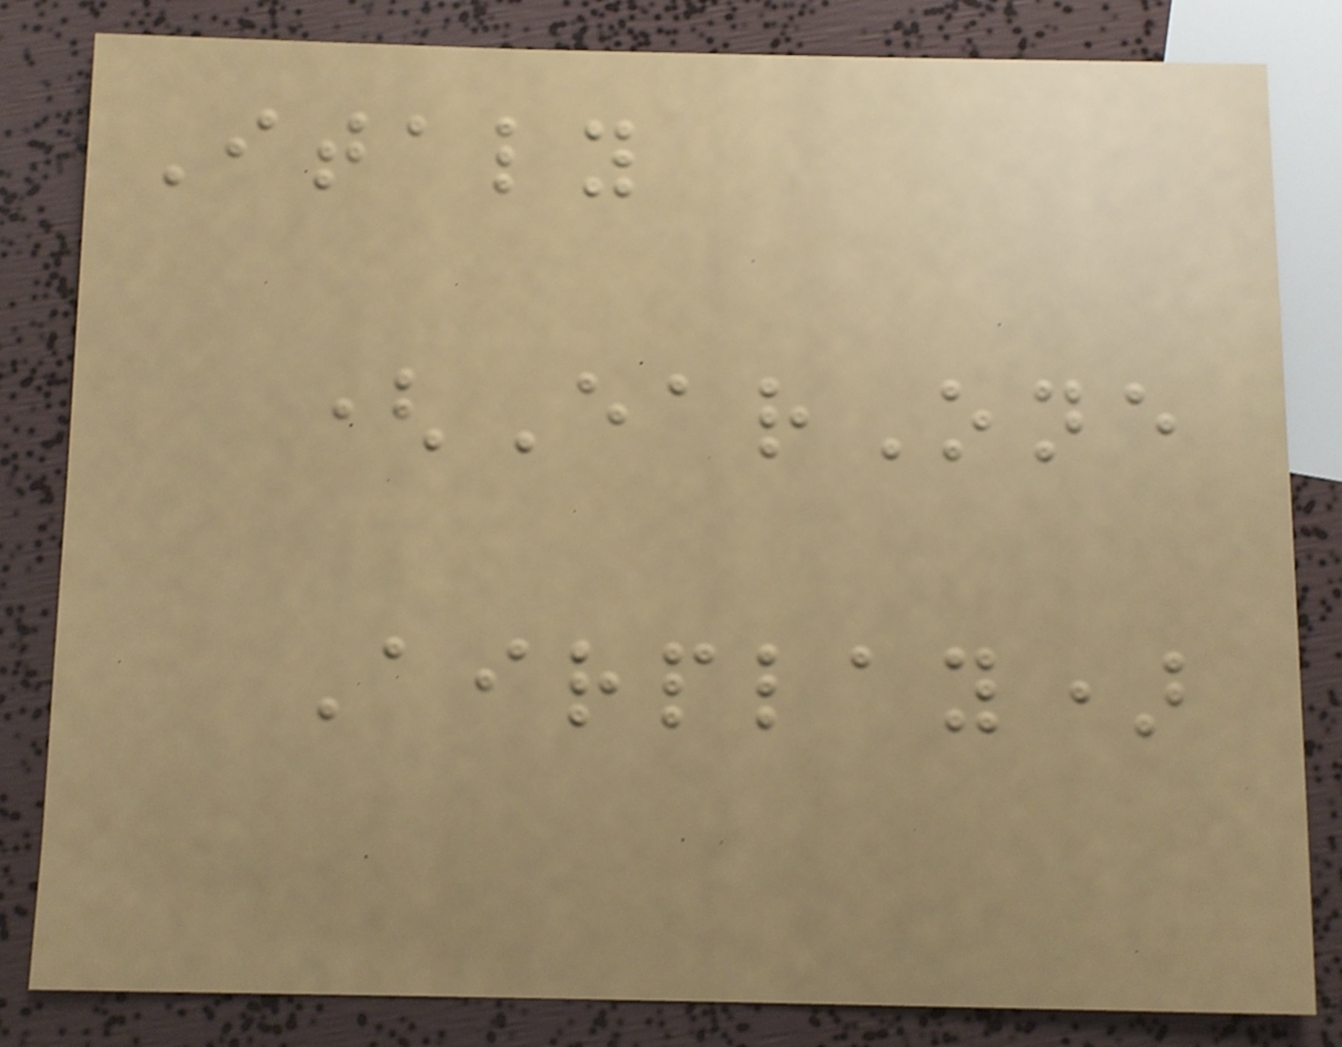Italy
(EarOne
Airplay)
